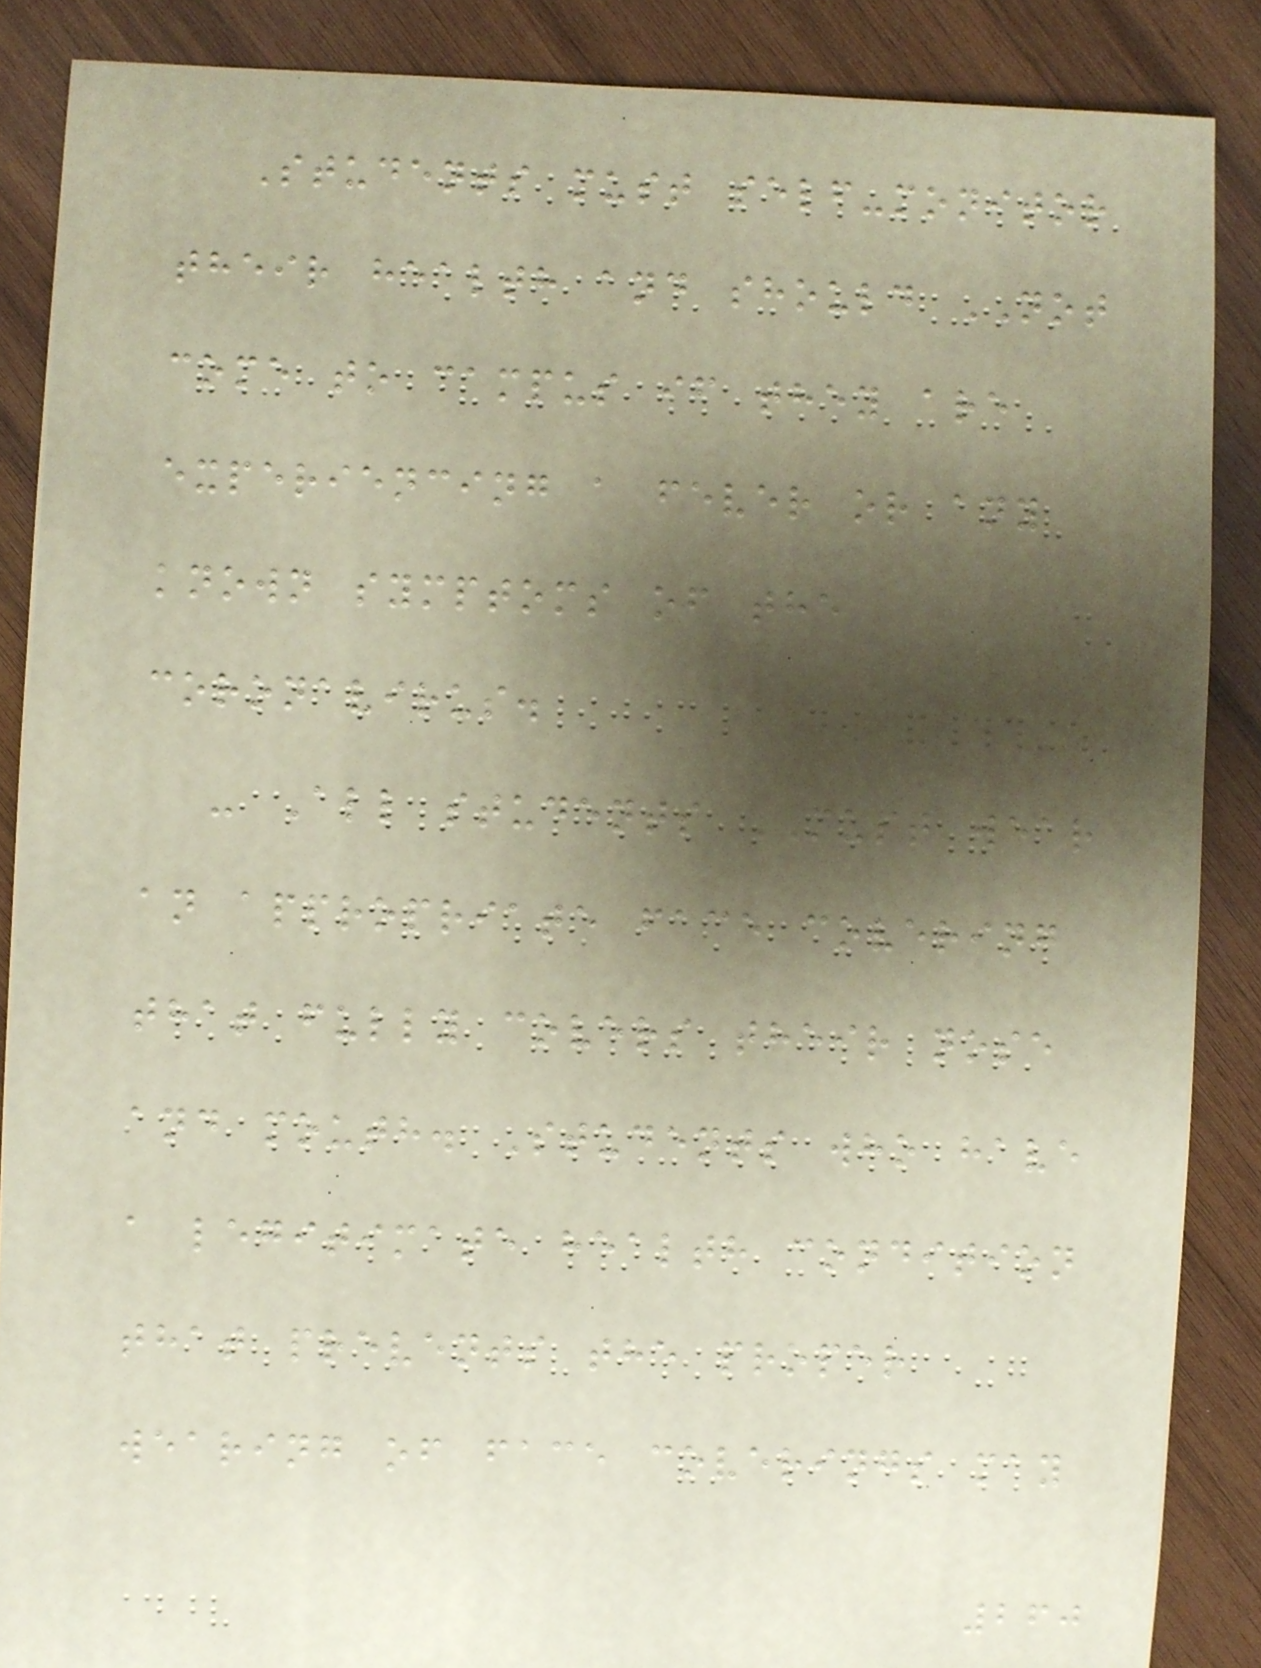Students must self-monitor
their health and should NOT
come to campus if they are
experiencing a fever or any
known symptoms of the
coronavirus.
- All students MUST wear
an appropriate face covering
that fully covers their nose
and mouth. Students who have
a legitimate health condition
that prevents the proper
wearing of face coverings may
260
